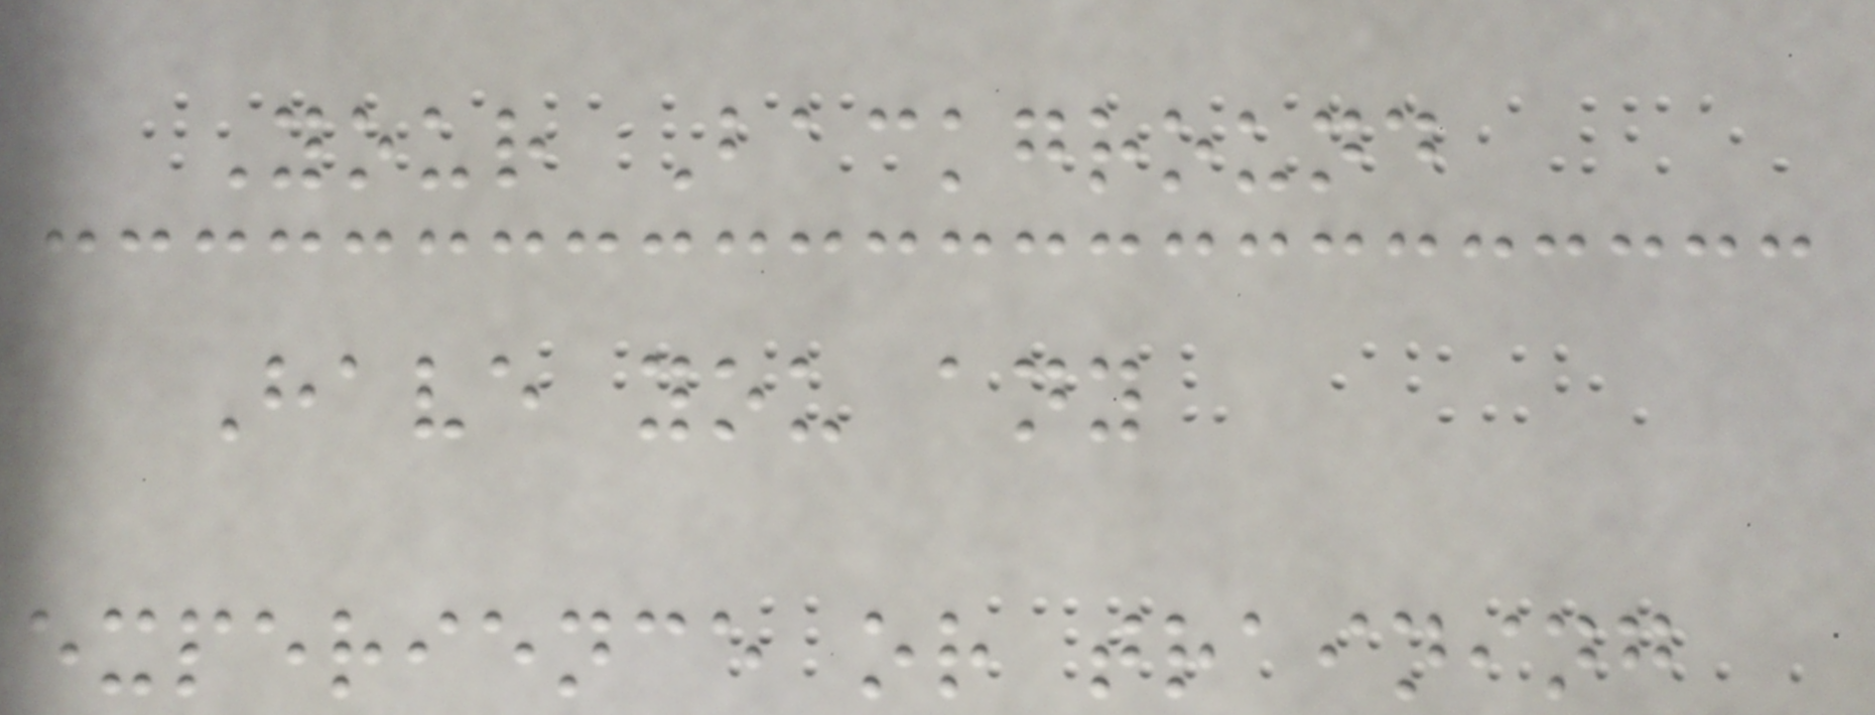Your Background
Have you any
experience or training
